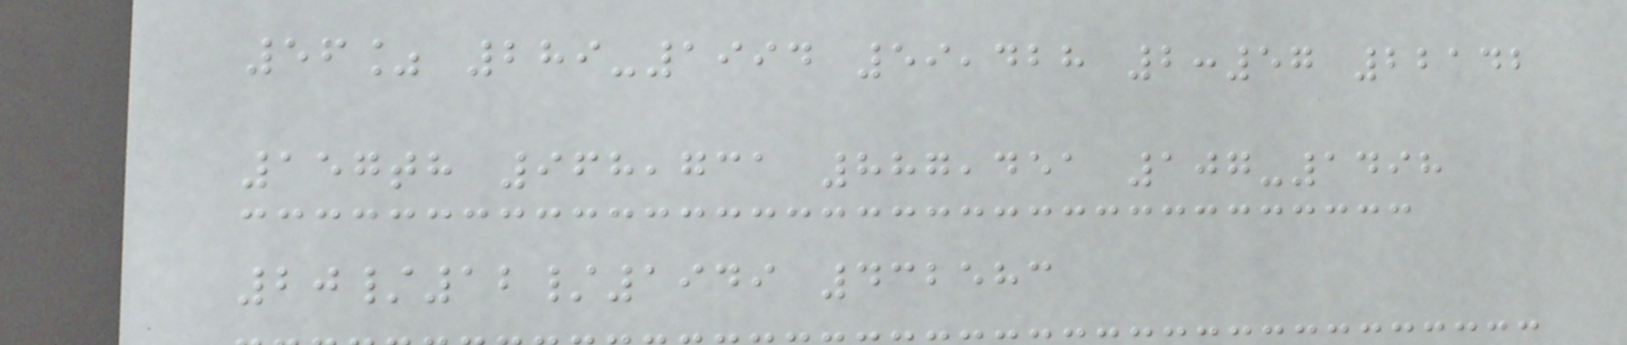56% 289-1994 59,428 2:57 22142
157th 968,731 887,451 107-1498
20/12/1949 432583
